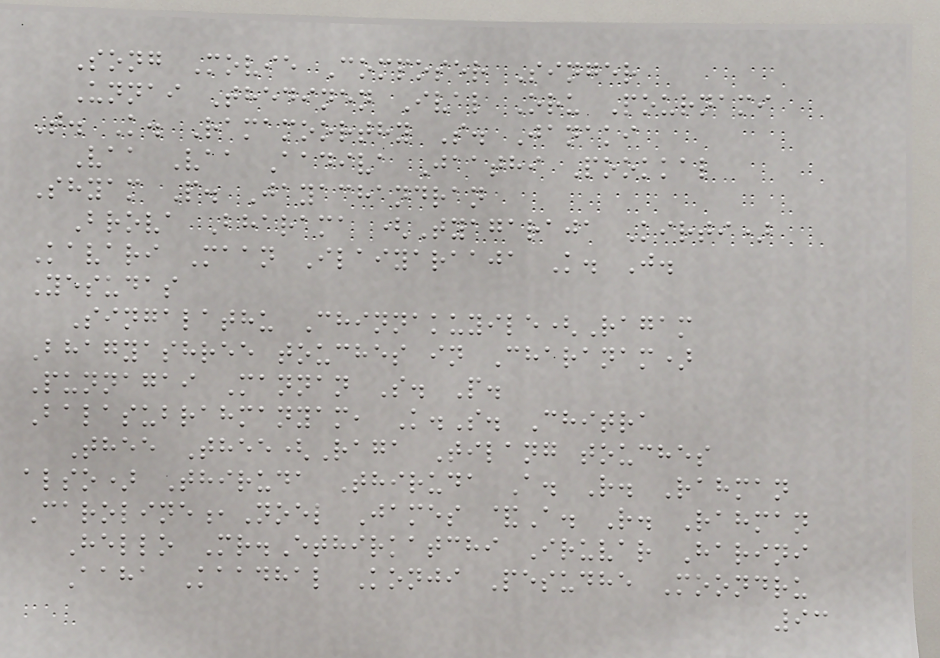Song Movie Composer Singer
Unnai Thedinen Ival Oru Pournami
T. K. Ramamoorthy S. Janaki
Vaa Vaa Aadiva Jaathi Pookkal
Shyam P. Jayachandran
Brova Bharama (Tyagaraja Kirti)
Kavari Maan Ilaiyaraaja K. J.
Yesudas
Singalathu Chinnakuyile(Ragam
Bhagyashree touches in Charanam)
Punnagai Mannan S. P.
Balasubrahmanyam, K.S. Chitra
Thee Thee(Raga Tilang touches
also) Thiruda Thiruda A. R. Rahman
Caroline,Noel James &A. R. Rahman
Hello Mr.Ethirkatchi Iruvar Harini
Aaha Kaadhal Konji Pesudhe Moondru
93
